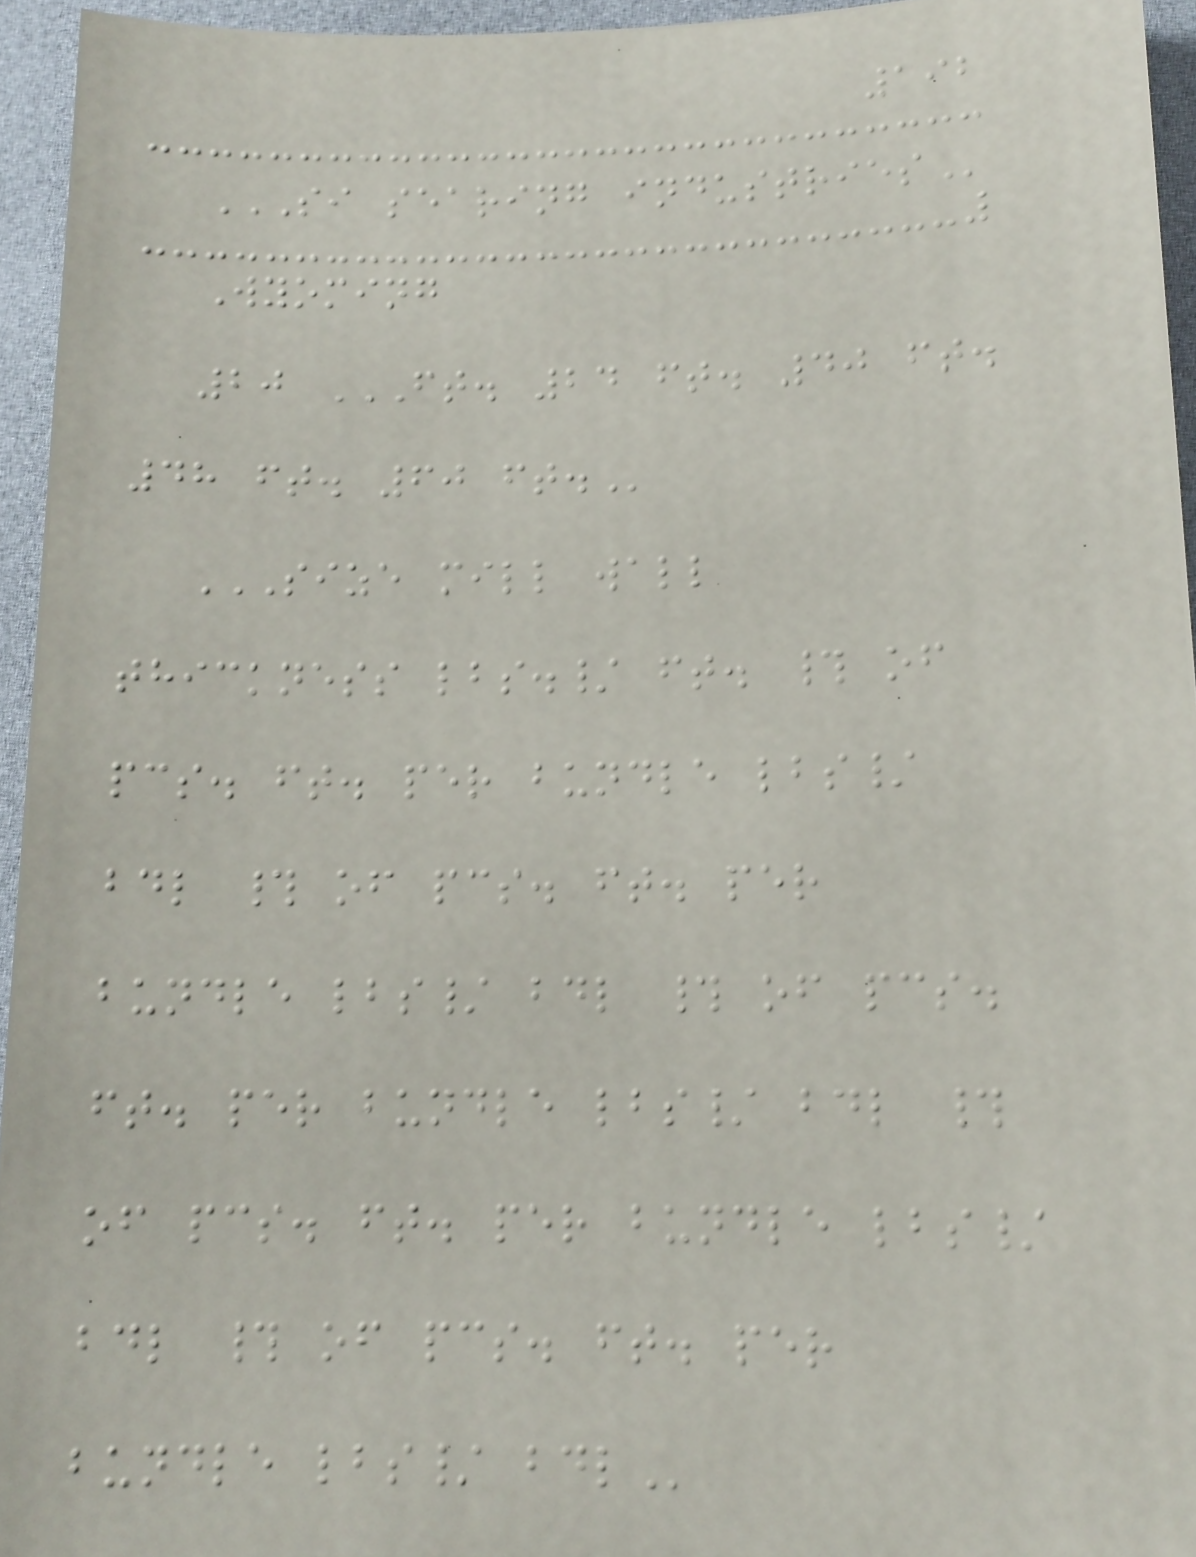192
SI SEARING INDUSTRIES
Wyoming
20 FT. 24 FT. 40 FT.
48 FT. 60 FT.
SIZE MILL WALL
THICKNESS LBS./ FT. # OF
PCS. FT. PER BUNDLE LBS/
BDL # OF PCS. FT. PER
BUNDLE LBS/ BDL # OF PCS.
FT. PER BUNDLE LBS/ BDL #
OF PCS. FT. PER BUNDLE LBS/
BDL # OF PCS. FT. PER
BUNDLE LBS/ BDL
